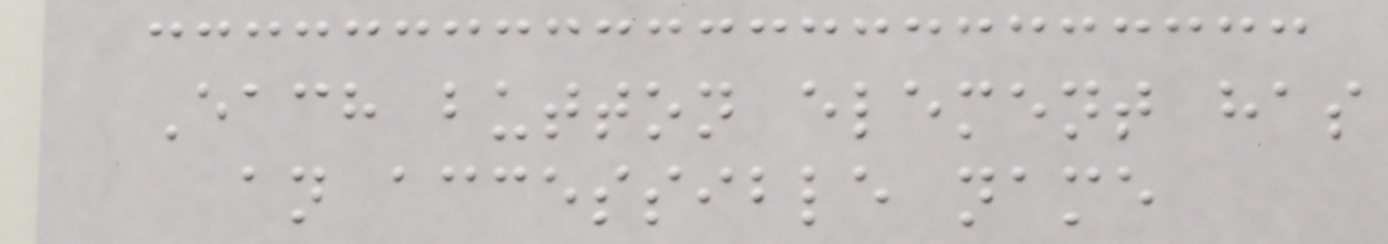Each button element has
an accessible name
